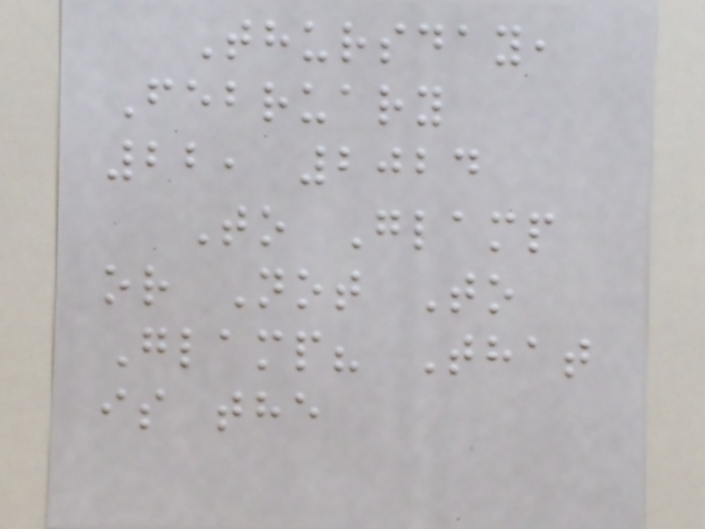Thursday,
February
22, 2024
To Glamp
or Not To
Glamp? That
is the
